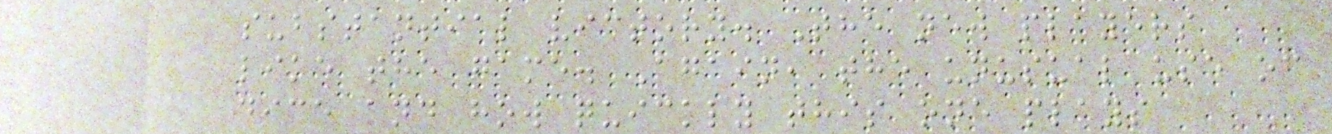substantial victory. The new players
like the game. Again, the unusual use of
dice and how quickly this one plays
